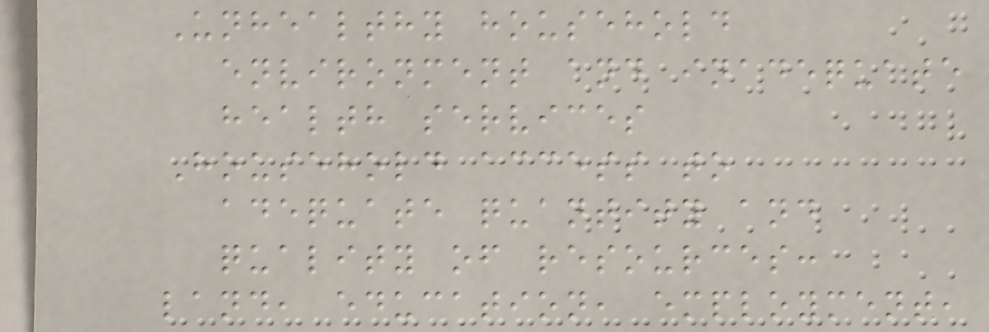Unhealthy household
environment and inadequate
health services
Household access to
adequate quantity and
quality of resources:
land, education, employment,
